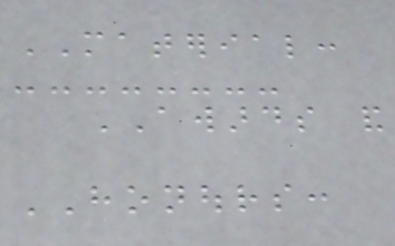MATERIAL:
AWARDS and
HONOURS:
